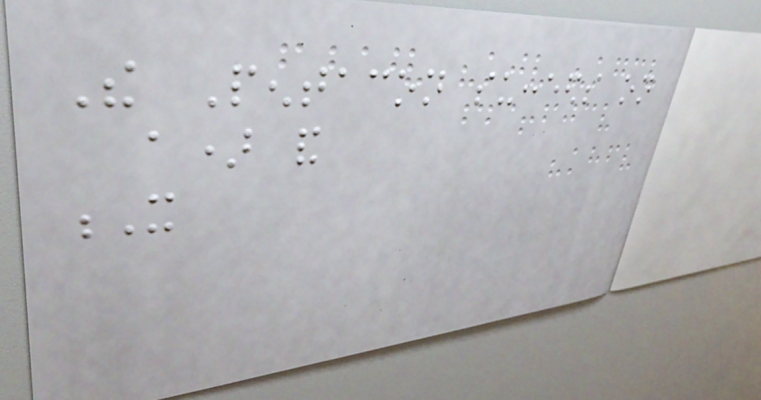The Pentacon succeeds on
a) and
X
